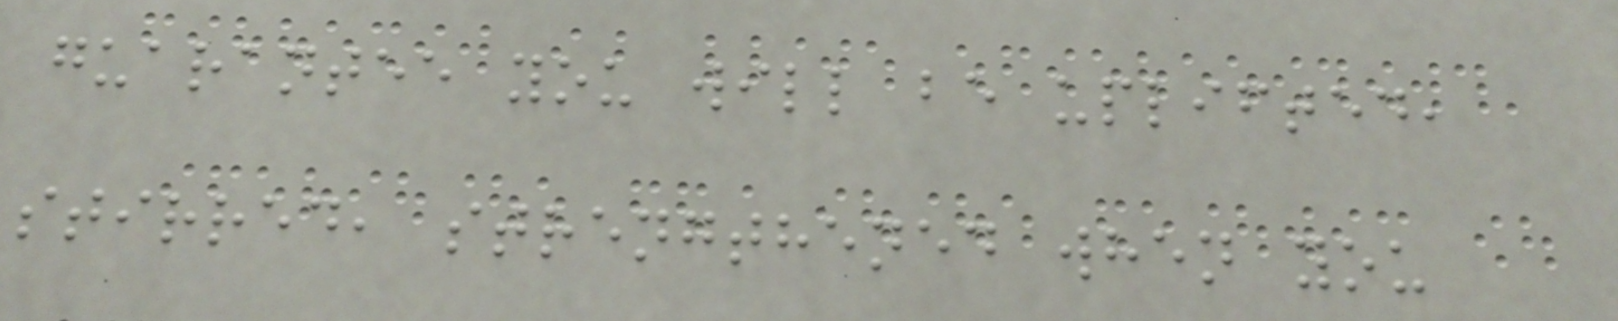guarantee you will be uplifted,
stirred, strengthened when you
